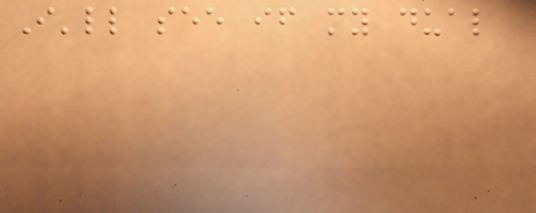I'll see if my dual
